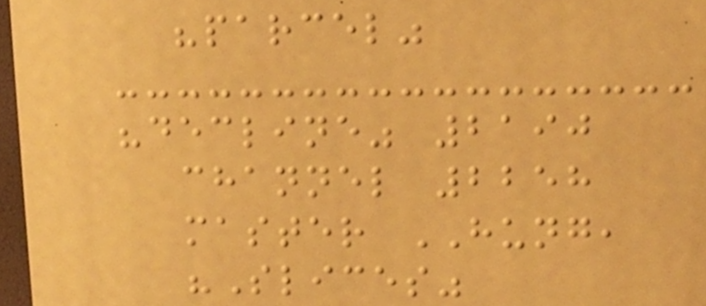"parcel"
"decline" 2190
channel 2258
master HUNG,
"Slices"
